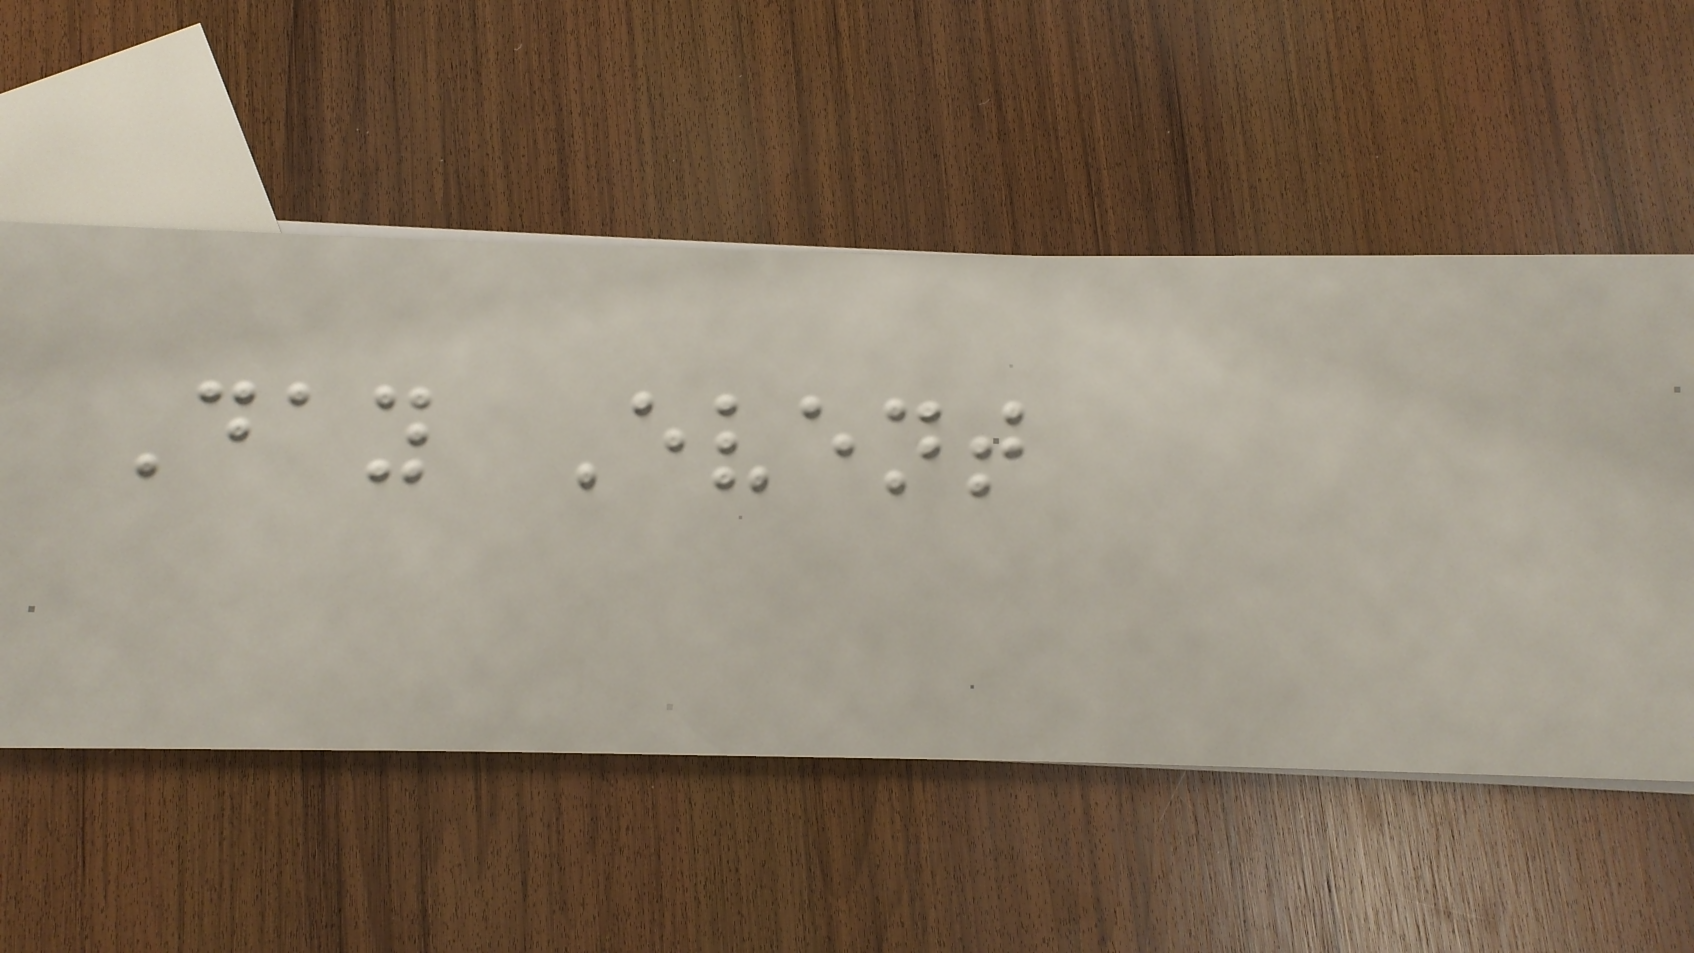Day Event
